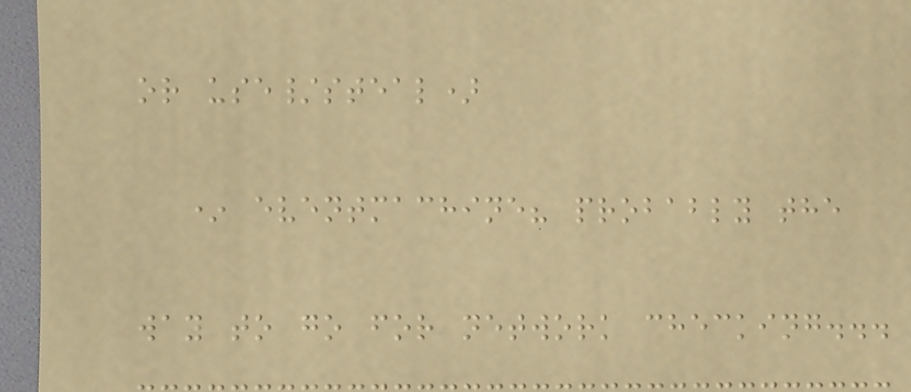or use/steal)
* eventmachine? probably the
way to go for network checking...
